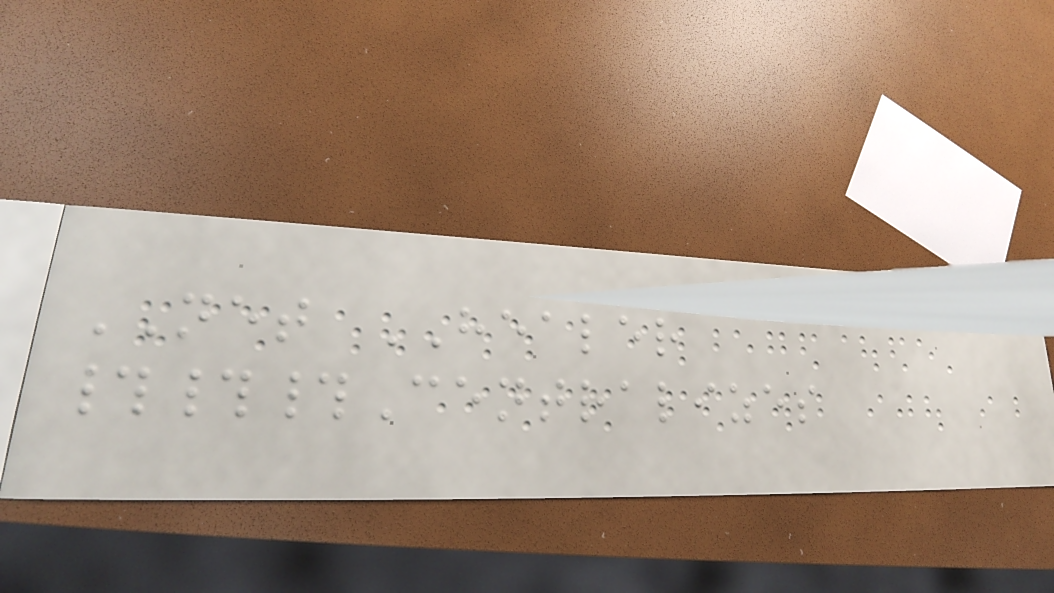NET HEALER
###Centralizes
